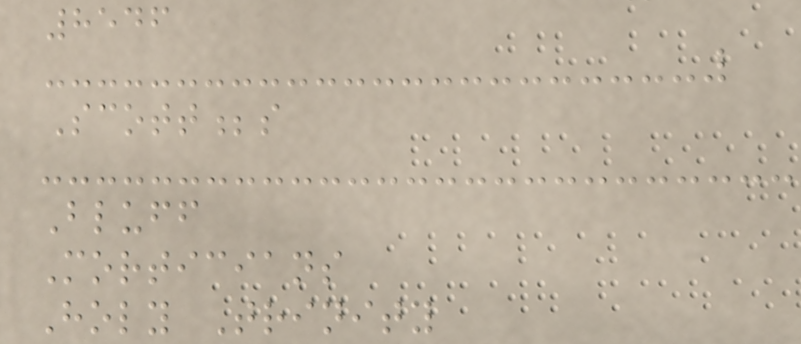8546
Scott;s
Bluff
Morticians
Holy Trinity
